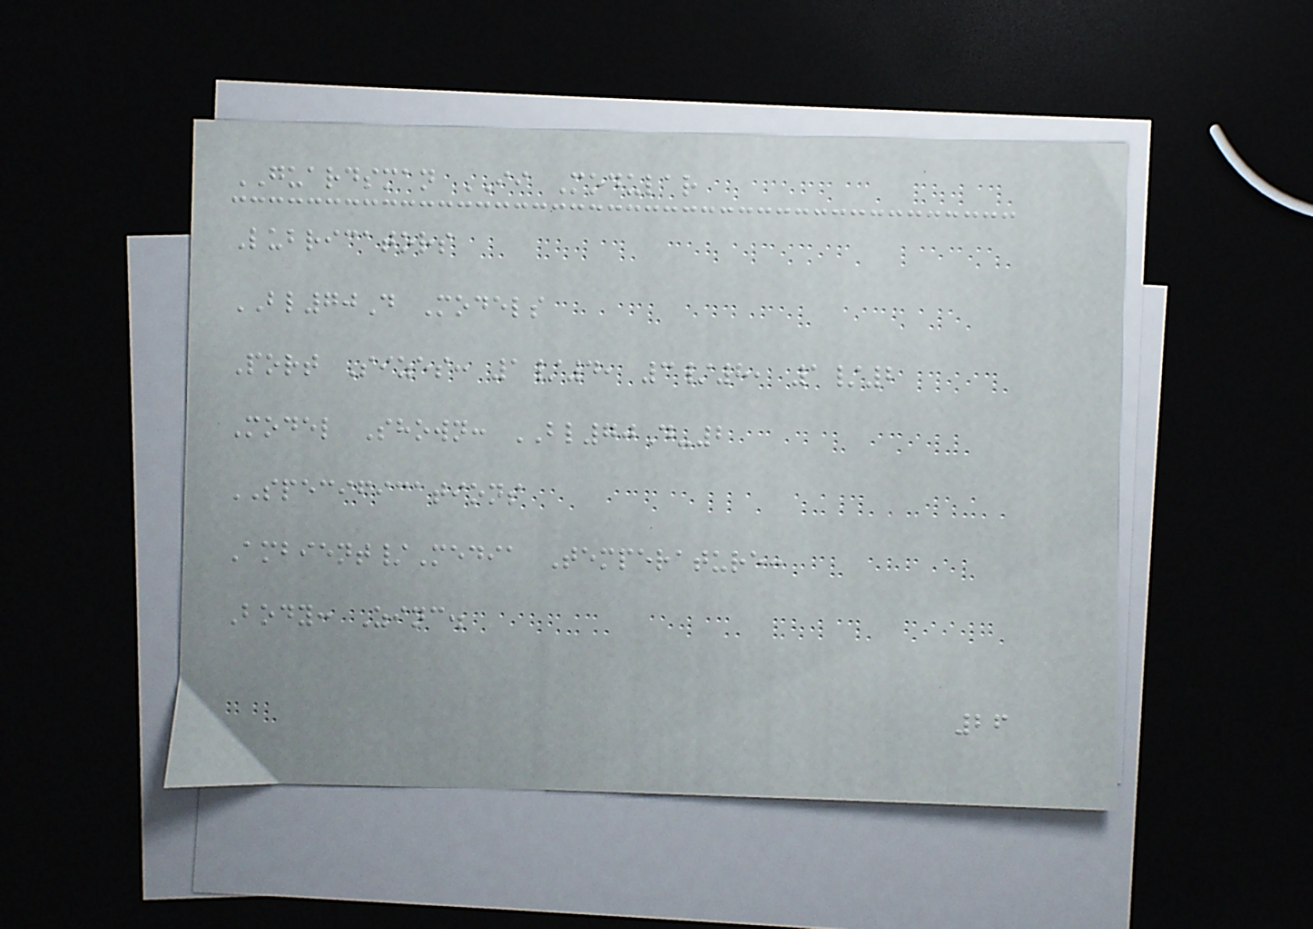GUARDSMAN II Modular
Lubricators
BL70D Models
Port Sizes: 1/4, 3/8, 1/2
Model Shown: BL70D-2
SPECIFICATIONS
Ambient/Media Temperature:
Body: Zinc.
26
